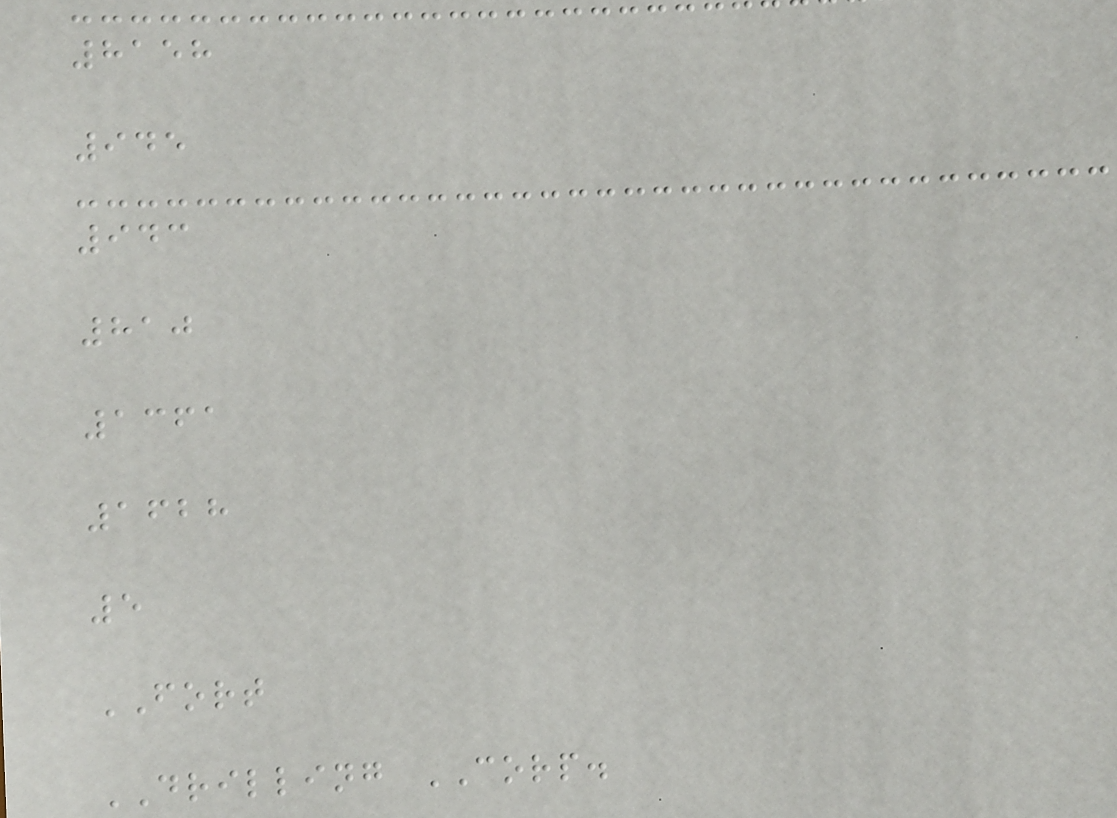8158
945
943
810
1361
1628
5
FORT
DRILLING CORP.
